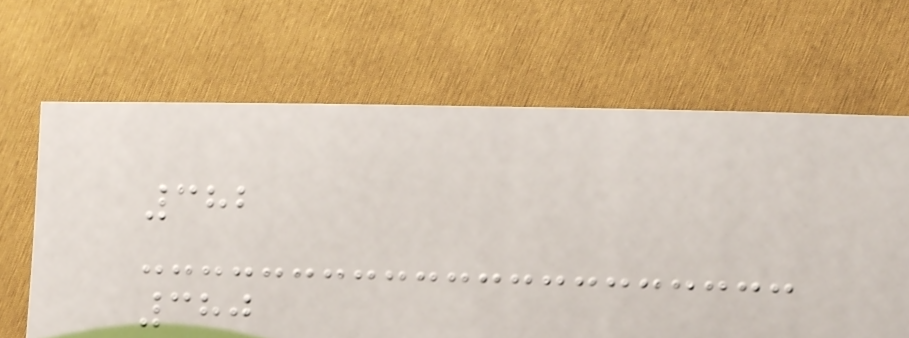382
380
